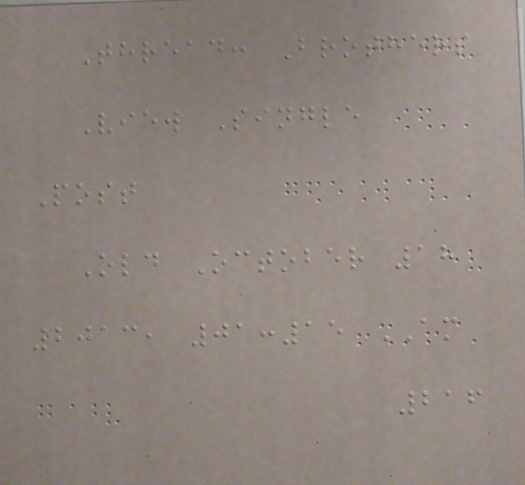Thread: Brothers
View Single
Post
Old October 18
2013, 01:15 AM
216
